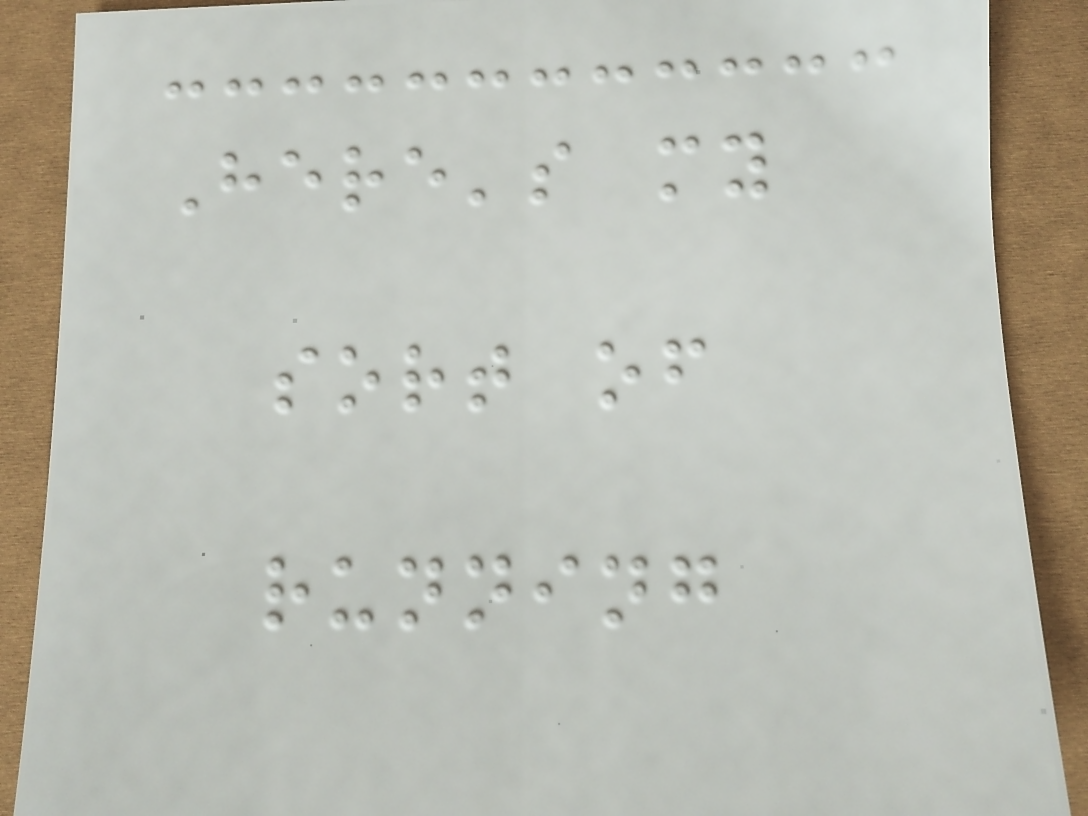Here's my
sort of
running
